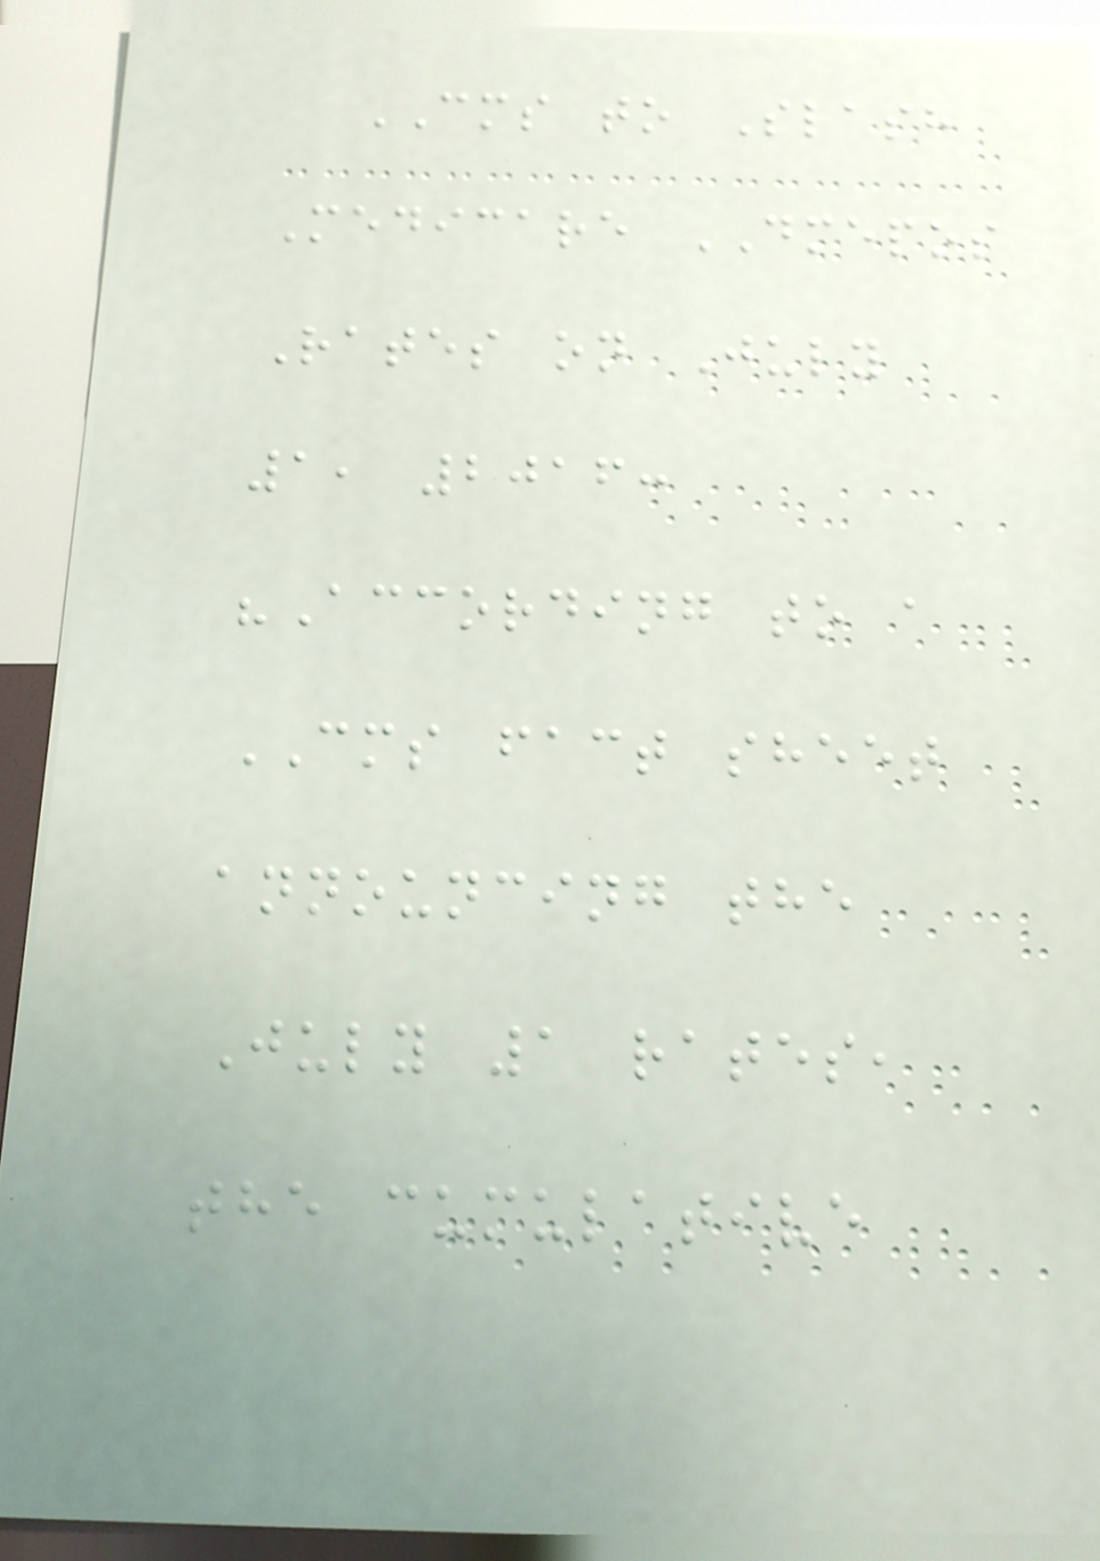CMS to Slash
Medicare DMEPOS
Rates on July
1, 2016:
"According to a
CMS fact sheet
announcing the
July 1 rates,
the cumulative
